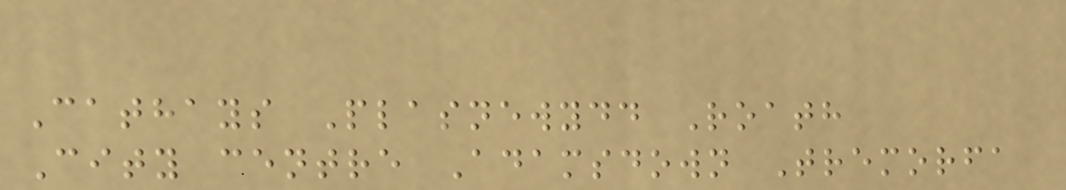Cathays Plasnewydd Roath
City centre Adamsdown Tremorfa
